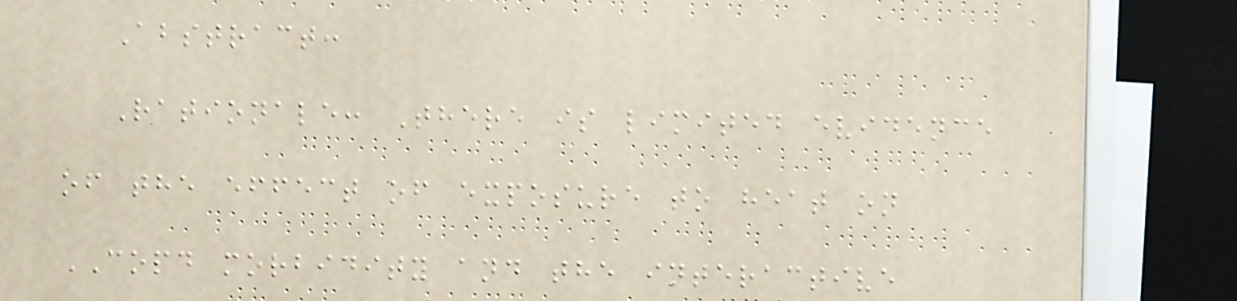Abstract:
Rationale: There is limited evidence
of the effect of exposure to heat on
COPD morbidity and the interactive
